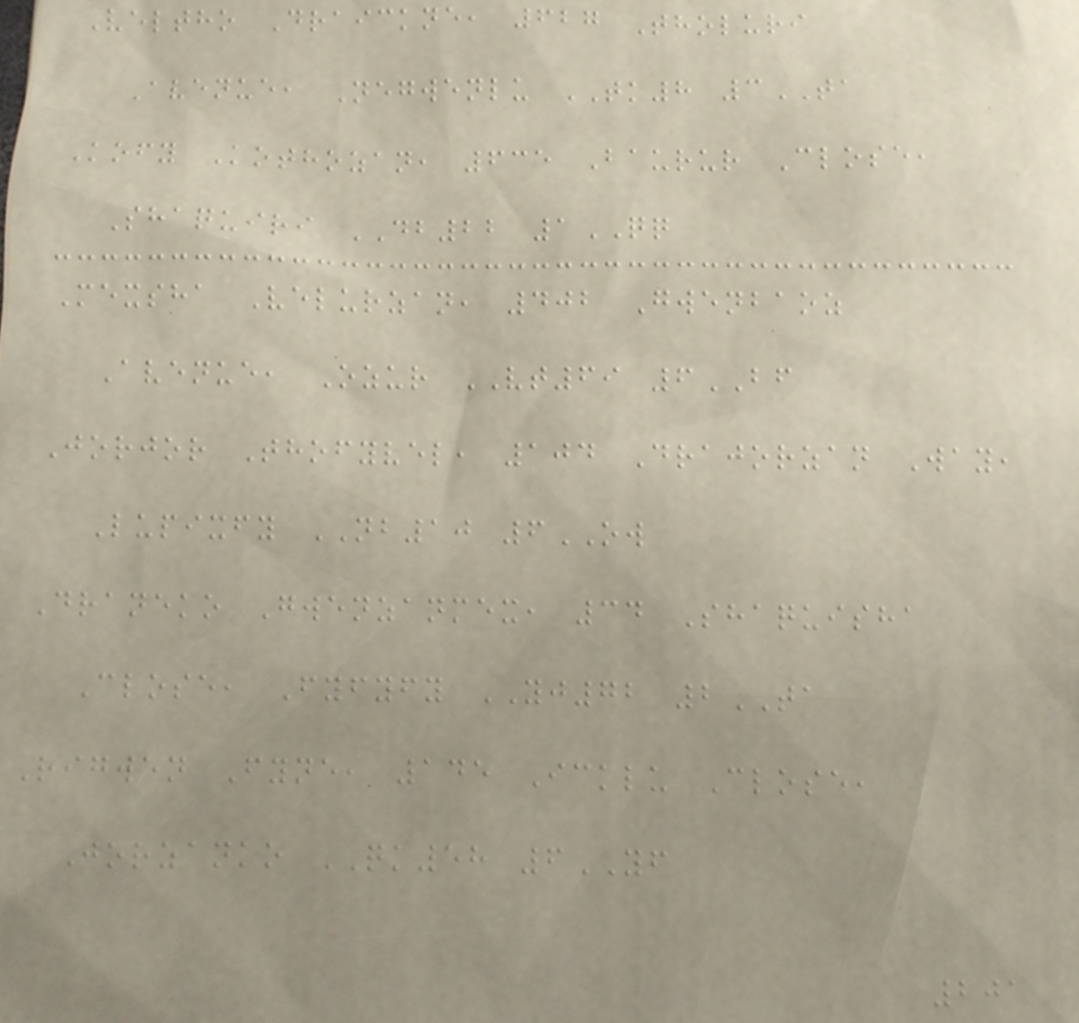Veltho Draickne, 627 Tholuri
Avenue, Negwenlu TK8 3TA
Kofy Kothozan, 635 Baurur Close,
Shaquiri DB22 1QQ
Mexsha Velurzan, 402 Gwenbaoz
Avenue, Ozur VT69 6BF
Jorjor Thofyvel, 104 Drajorzan Way,
Lupixfy NB10 6OW
Draneko Gwenzanmex, 34 Shaquisha
Close, Fyfyfy YJ72 2TA
Rigwen Fyne, 145 Icklu Close,
Jorzanko QK58 6YF
201
